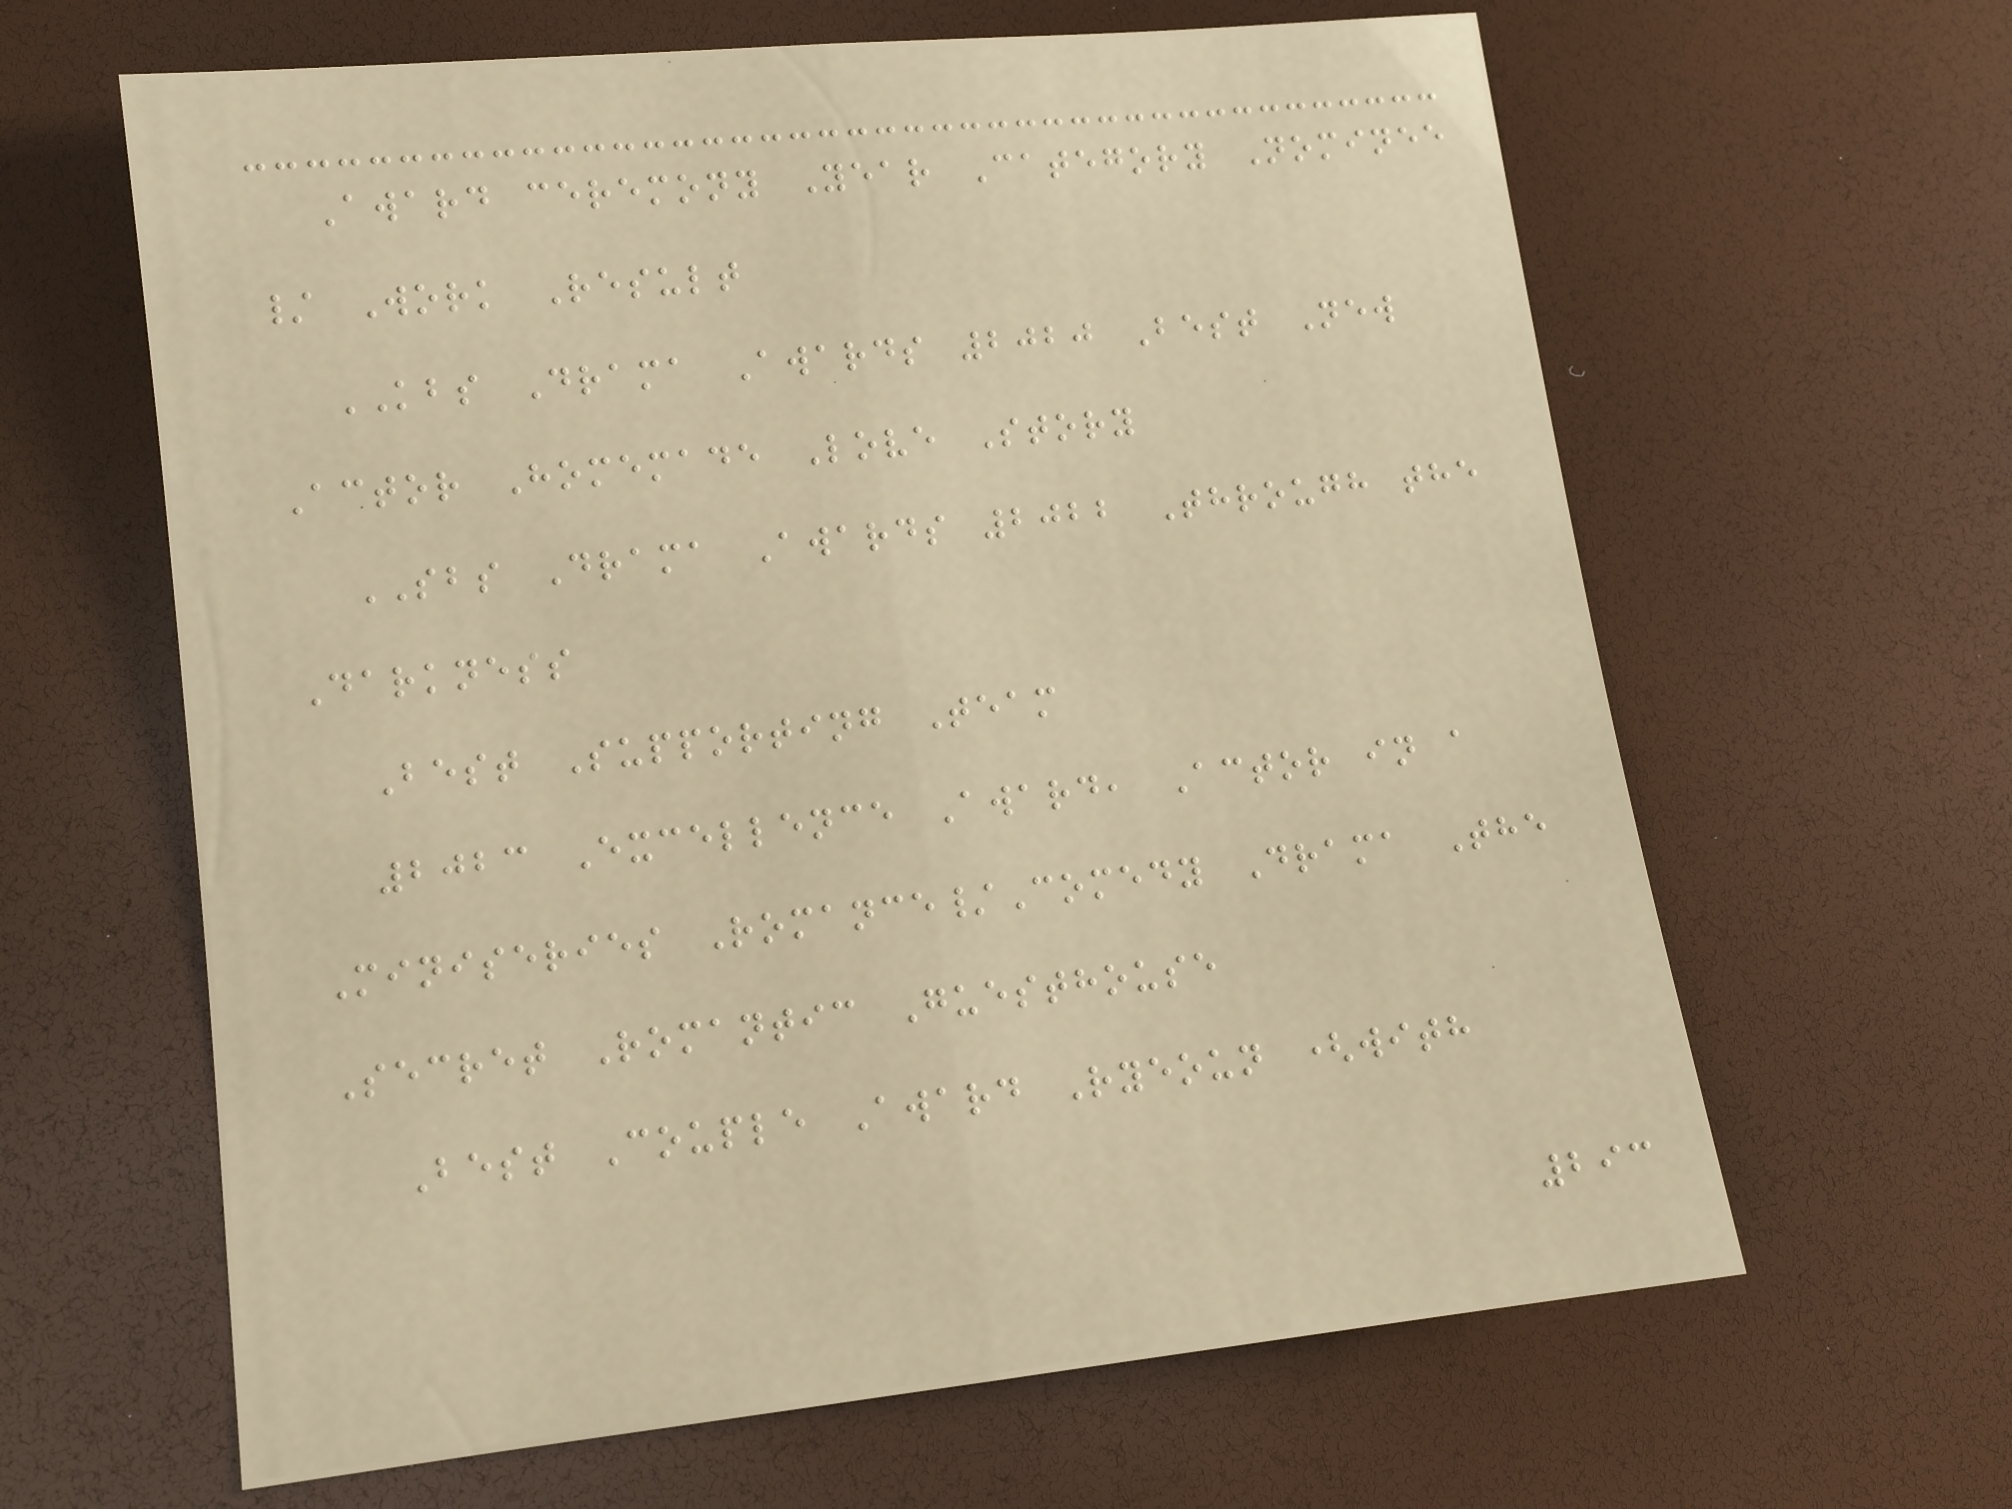Award ceremony Year Category Nominee
/ Work Result
KBS Drama Awards 2020 Best New
Actor Homemade Love Story
SBS Drama Awards 2022 Through the
Darkness
Best Supporting Team
2023 Excellence Award, Actor in a
Miniseries Romance/Comedy Drama The
Secret Romantic Guesthouse
Best Couple Award Ryeoun (with
293
